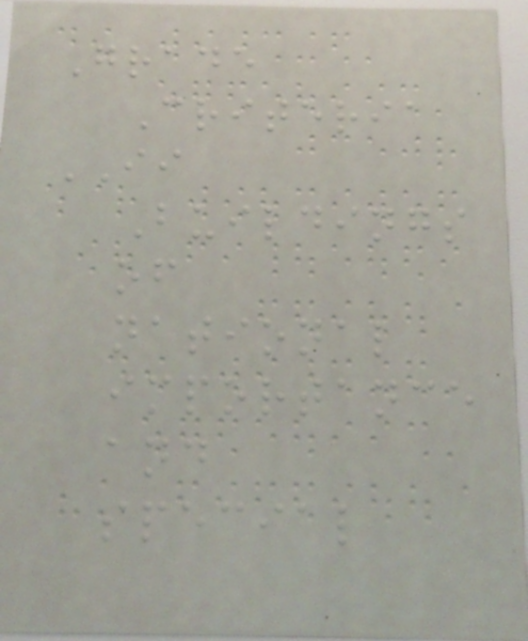Grade
Criteria
II
Buildings
of
national
importance
and
special
